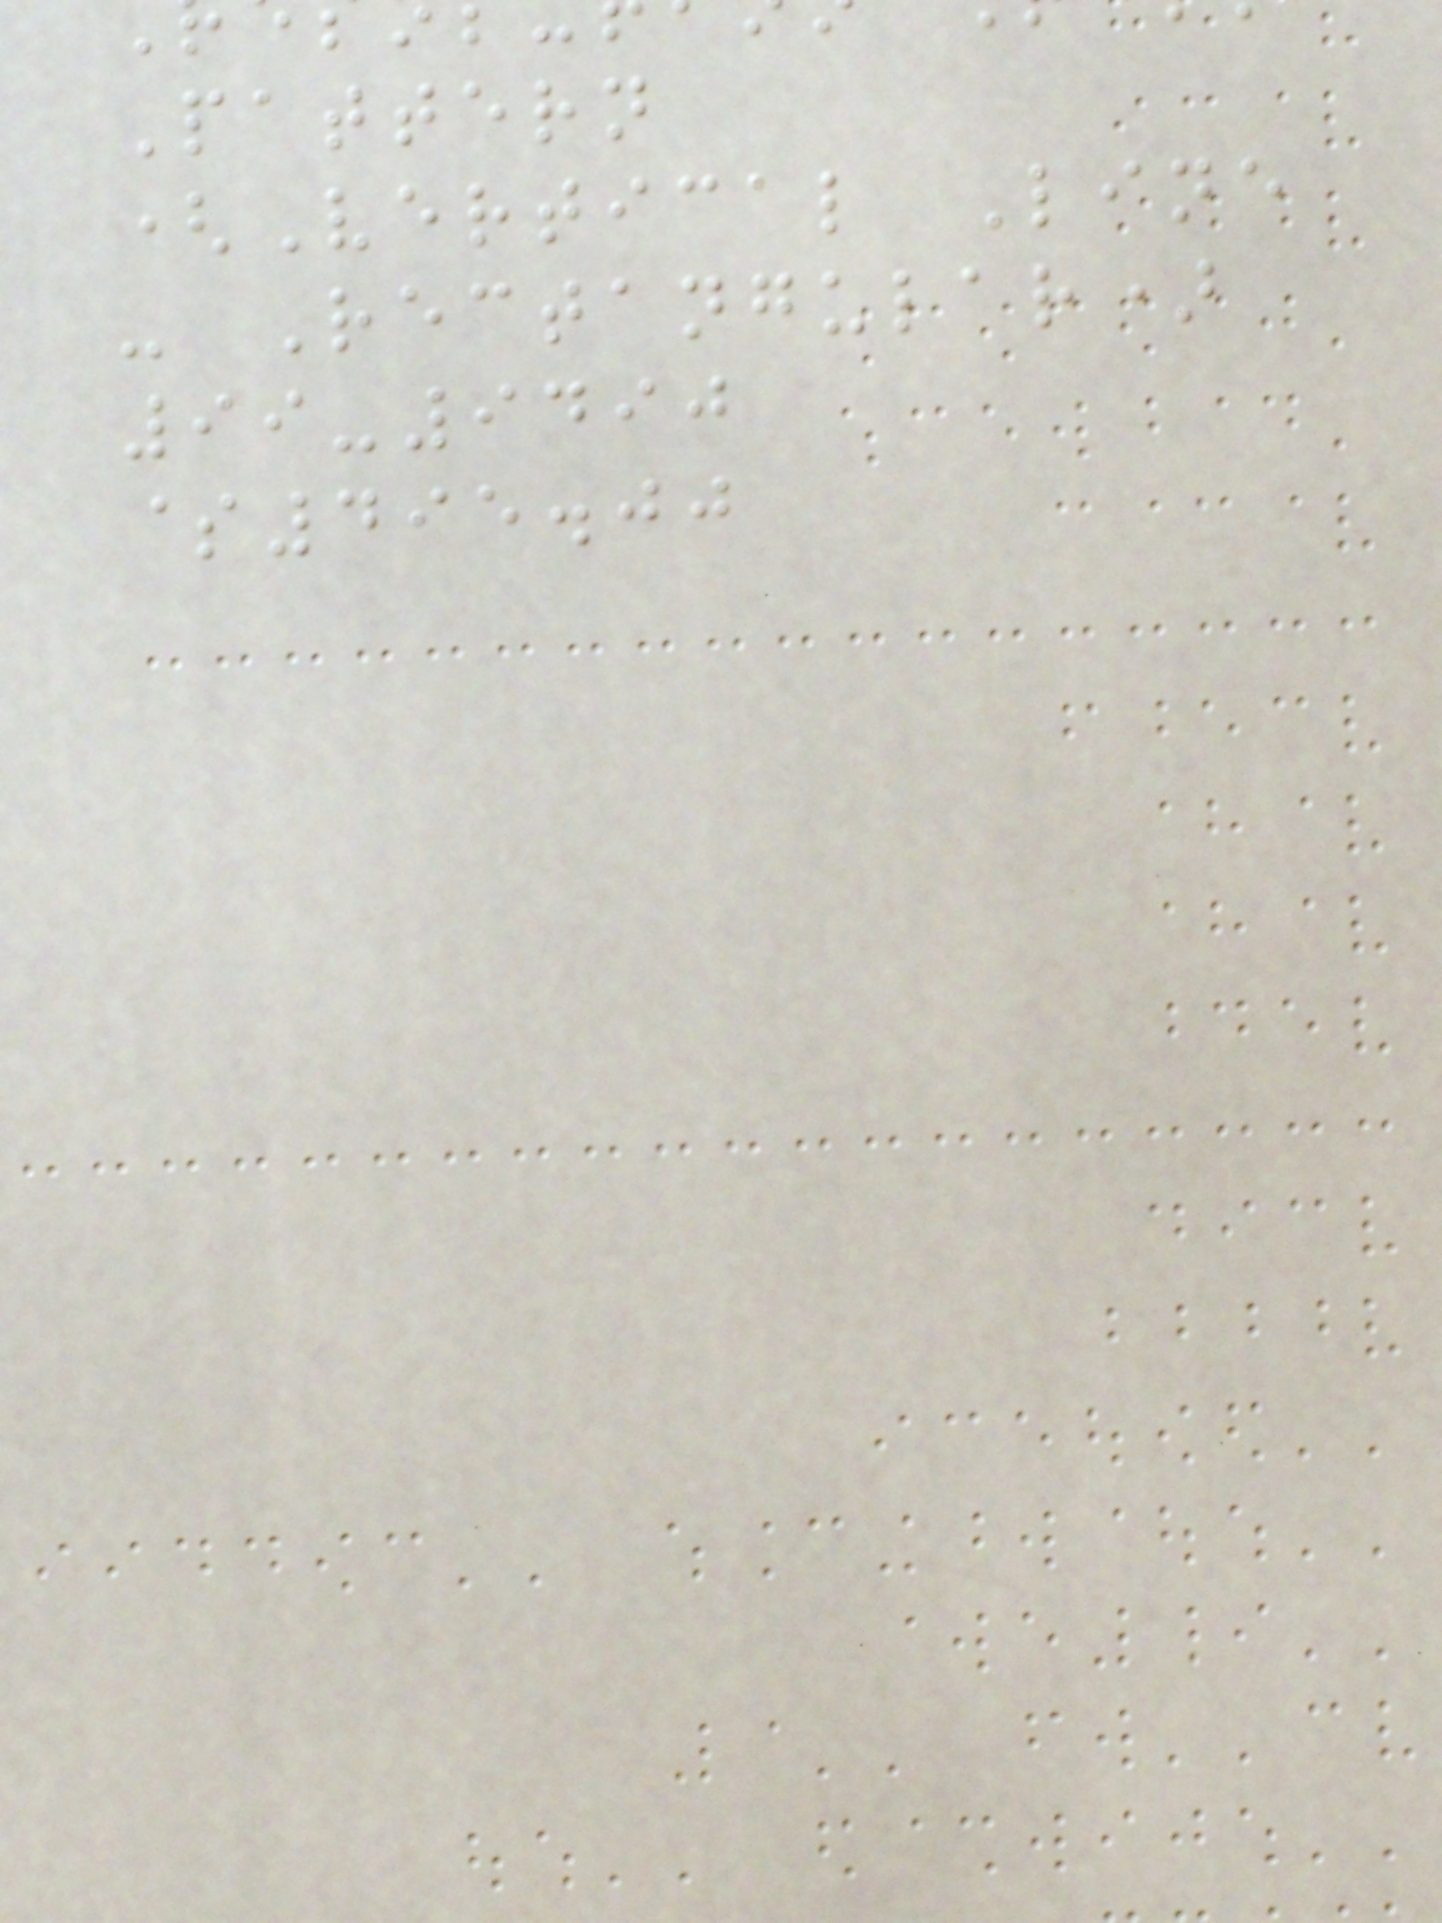Pattern
(Vertical Line
- Rectangular)
99-9490
$495.00
